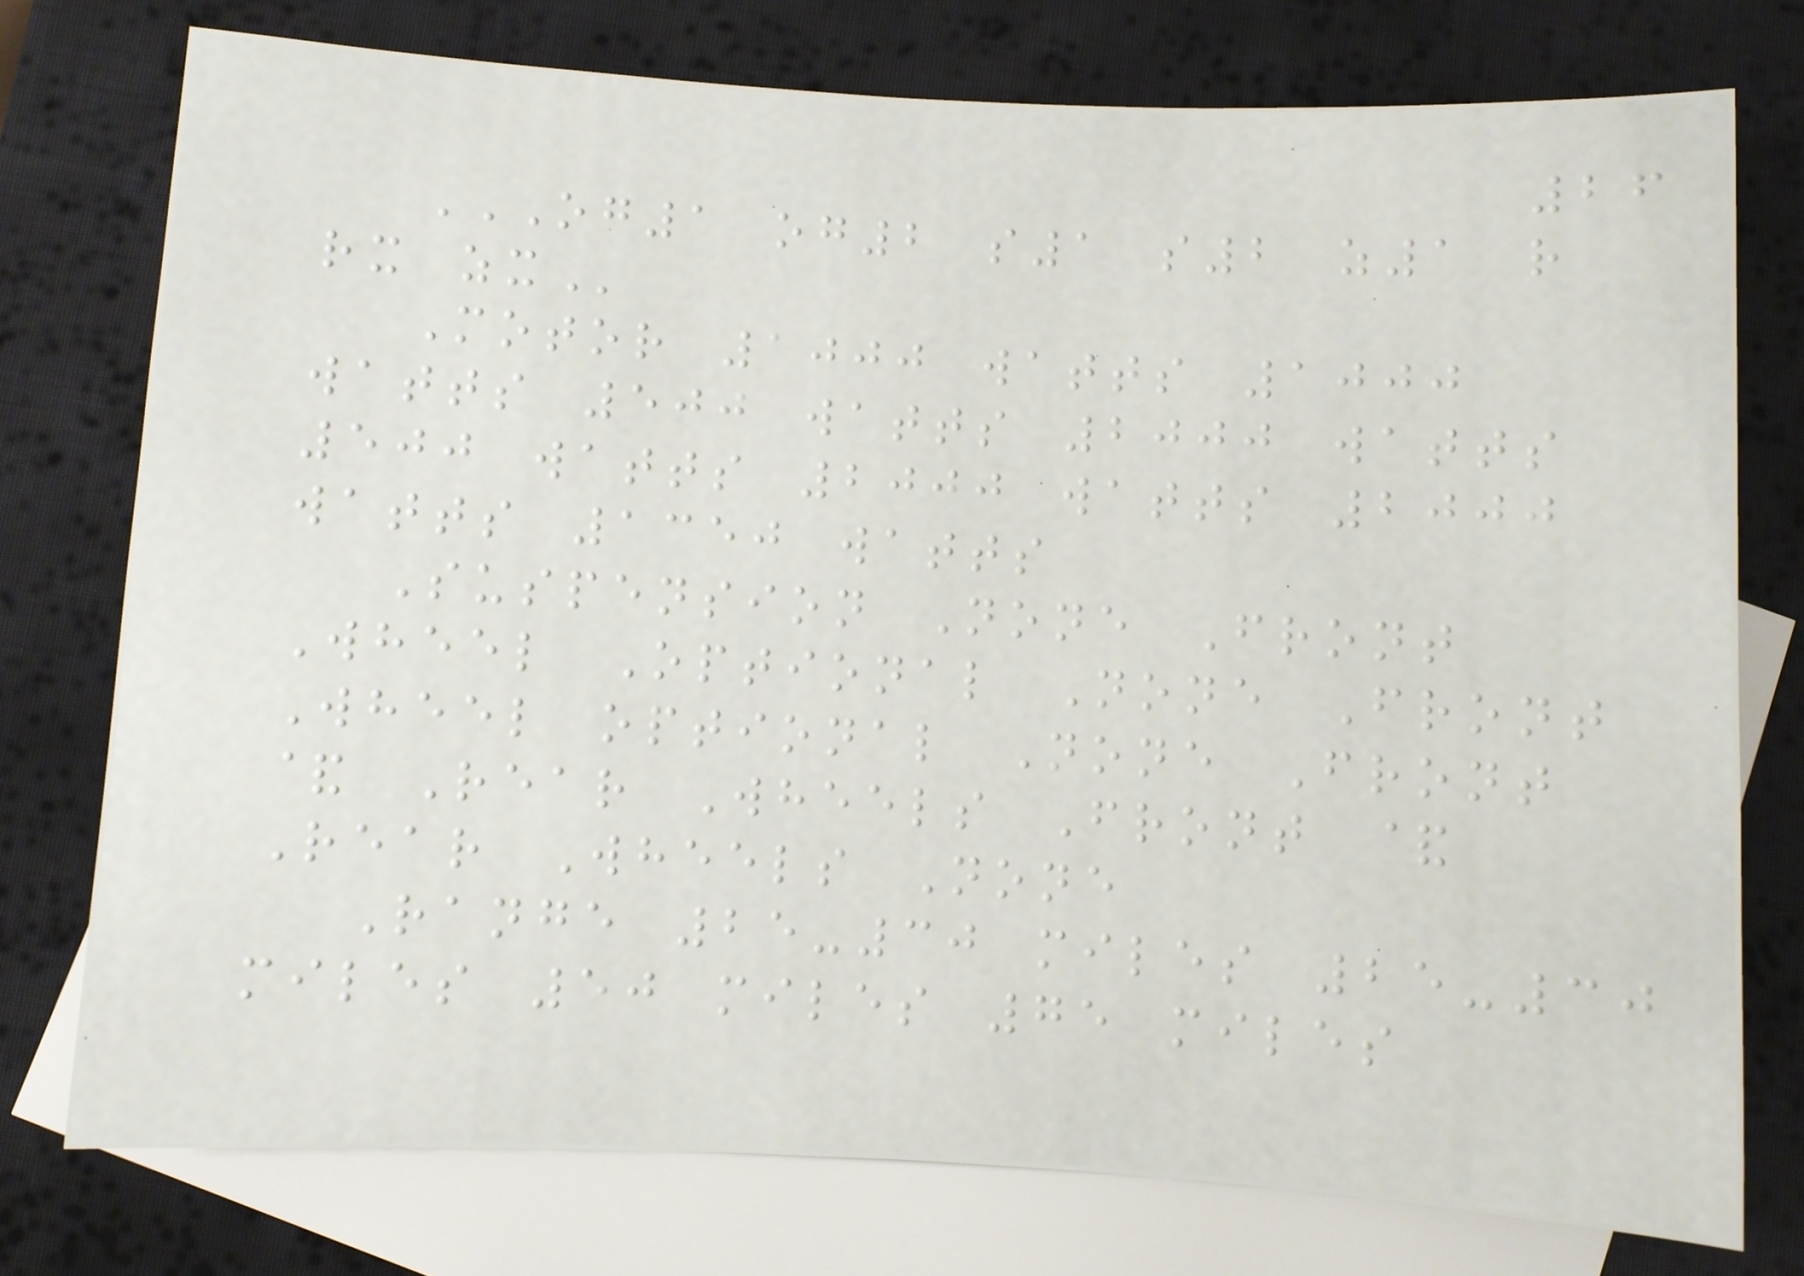26
OG1 OG2 S1 S2 Z1 R
RX ZX
Motor 1000 watts 1000
watts 500 watts 2000 watts
500 watts 2000 watts 2000
watts 1350 watts
Suspension None Front
Wheel Optional None Front
Wheel optional None Front
& Rear Wheels Front &
Rear Wheels None
Range 25-30 miles 25-30
miles 50 miles 75 miles
